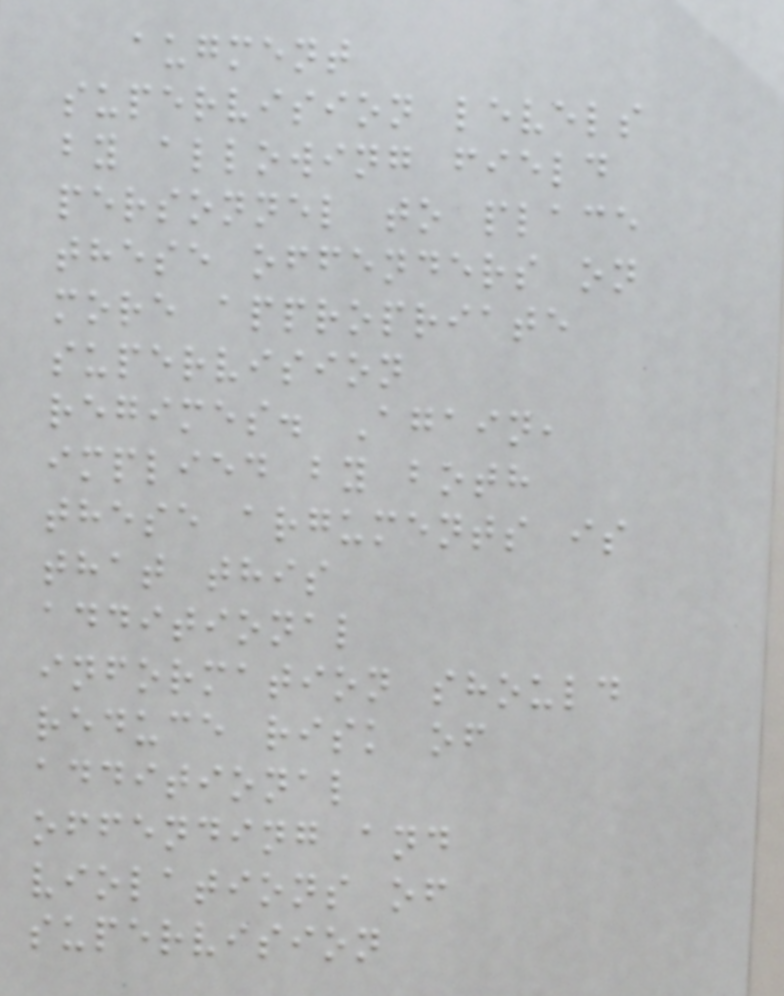augment
supervision levels
by allowing field
personnel to place
these offenders on
more appropriate
supervision
regimes. Again,
implied by both
these arguments is
that this
additional
information should
reduce risk of
additional
offending and
violations of
supervision
